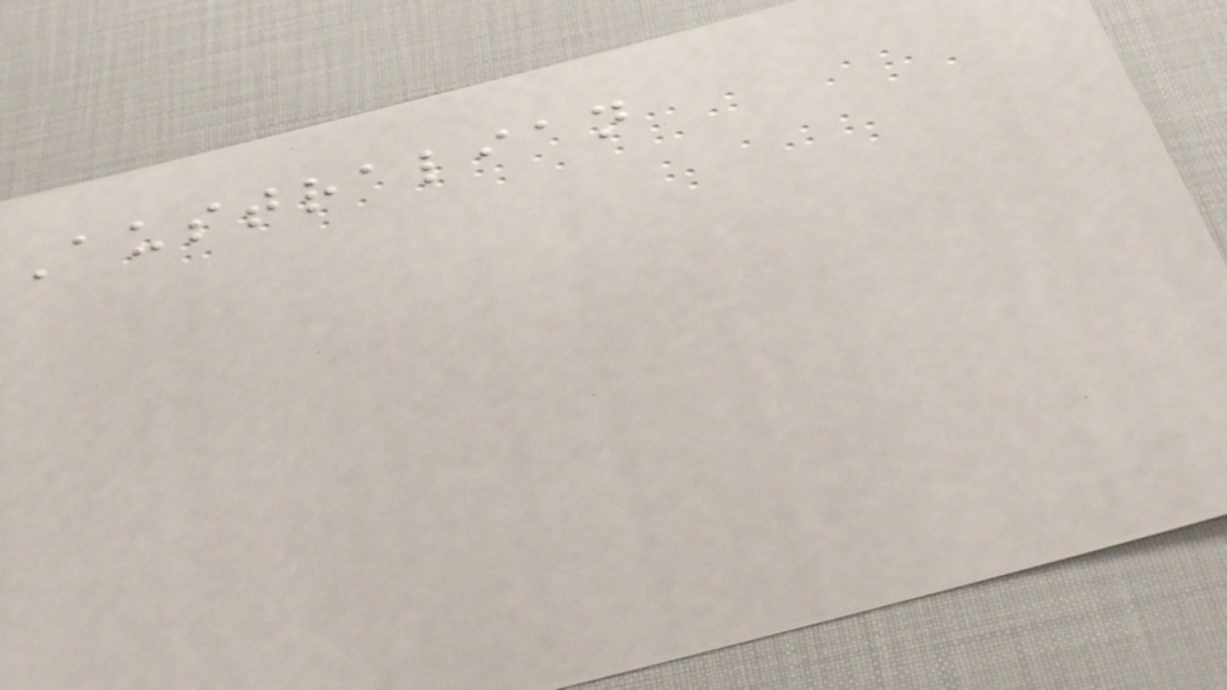Australian
